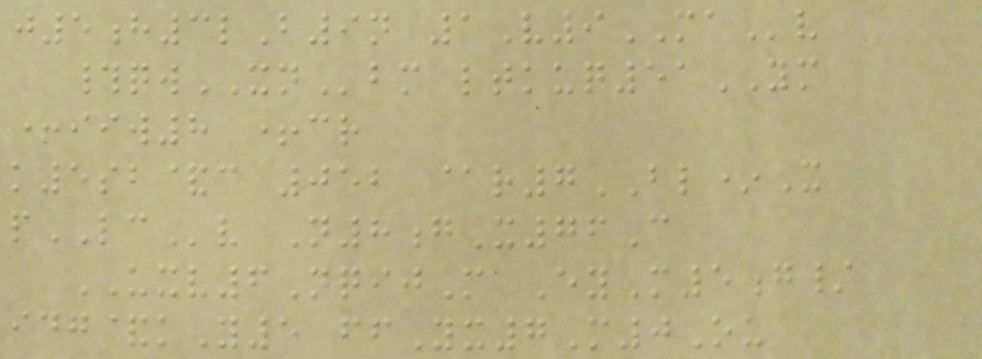j5h3lB9n 1V9MAv
#qwXNbm ltkuq51YM
+iiw8 +cr
k5sb&c 052 @r7BL*X
pLCv N8gX76C
UXV6NqijM EyM5g/
idg&kY5 ffYx7M0Ou
